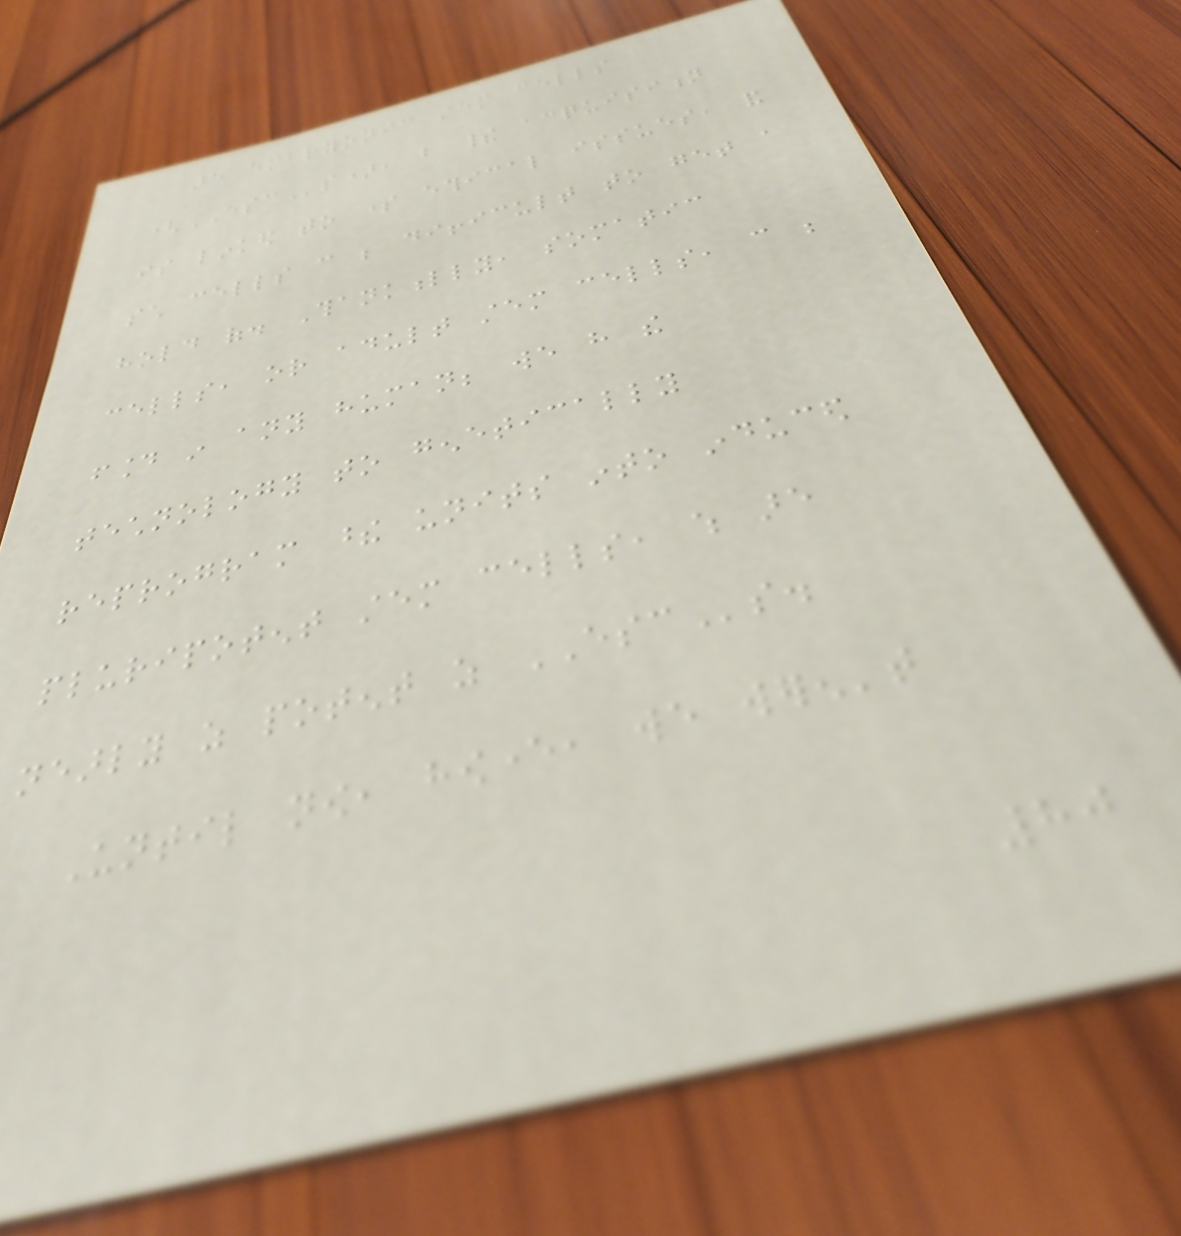are embryonic stem cells
(ESCs), but their acquisition
is linked to some ethical issues, and
such cells can be difficult to get a
hold of. Thankfully, somatic
cells, or adult stem cells, can be
found in any human; we have the
technology to genetically
reprogram these units into induced
pluripotent stem cells, which are
nearly as potent as ESCs.
Until now, however, we weren't
80
